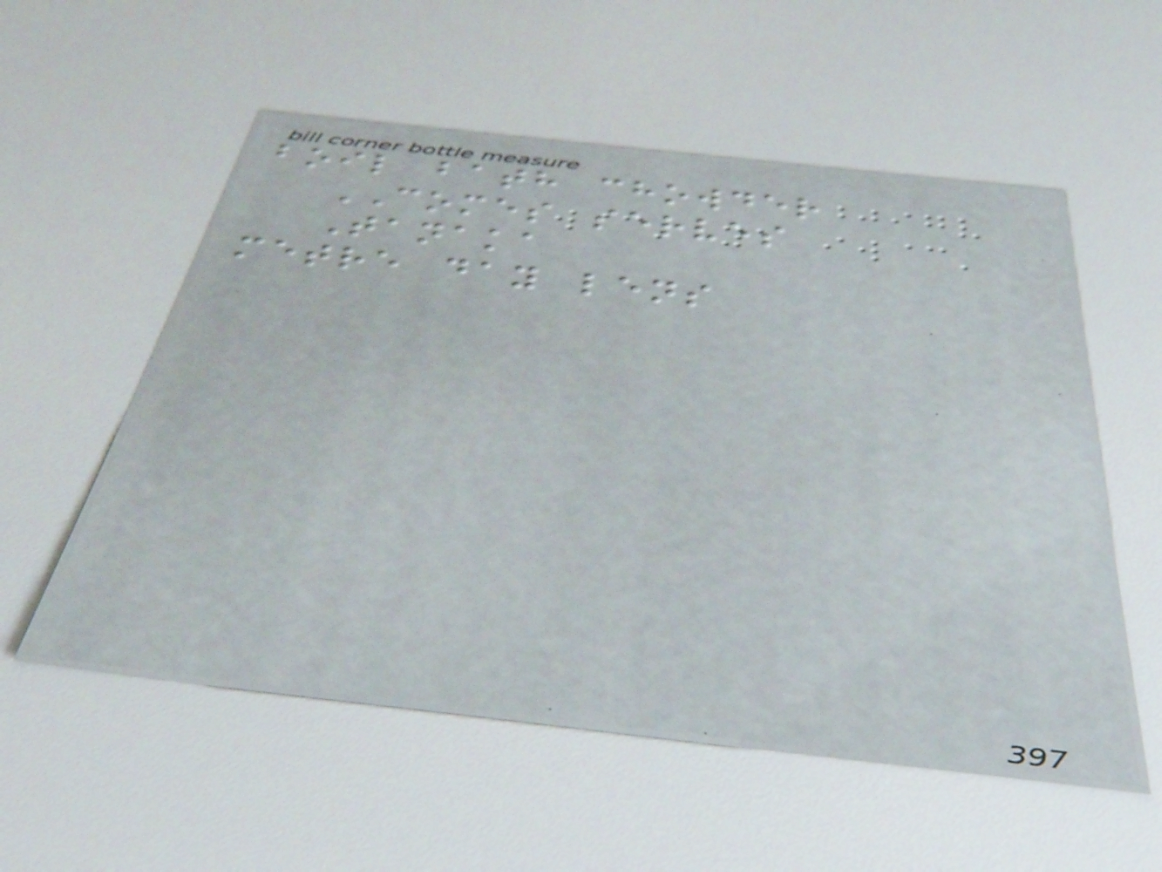boil bath chowder
COMES serves
Tanaka
metre day lens
